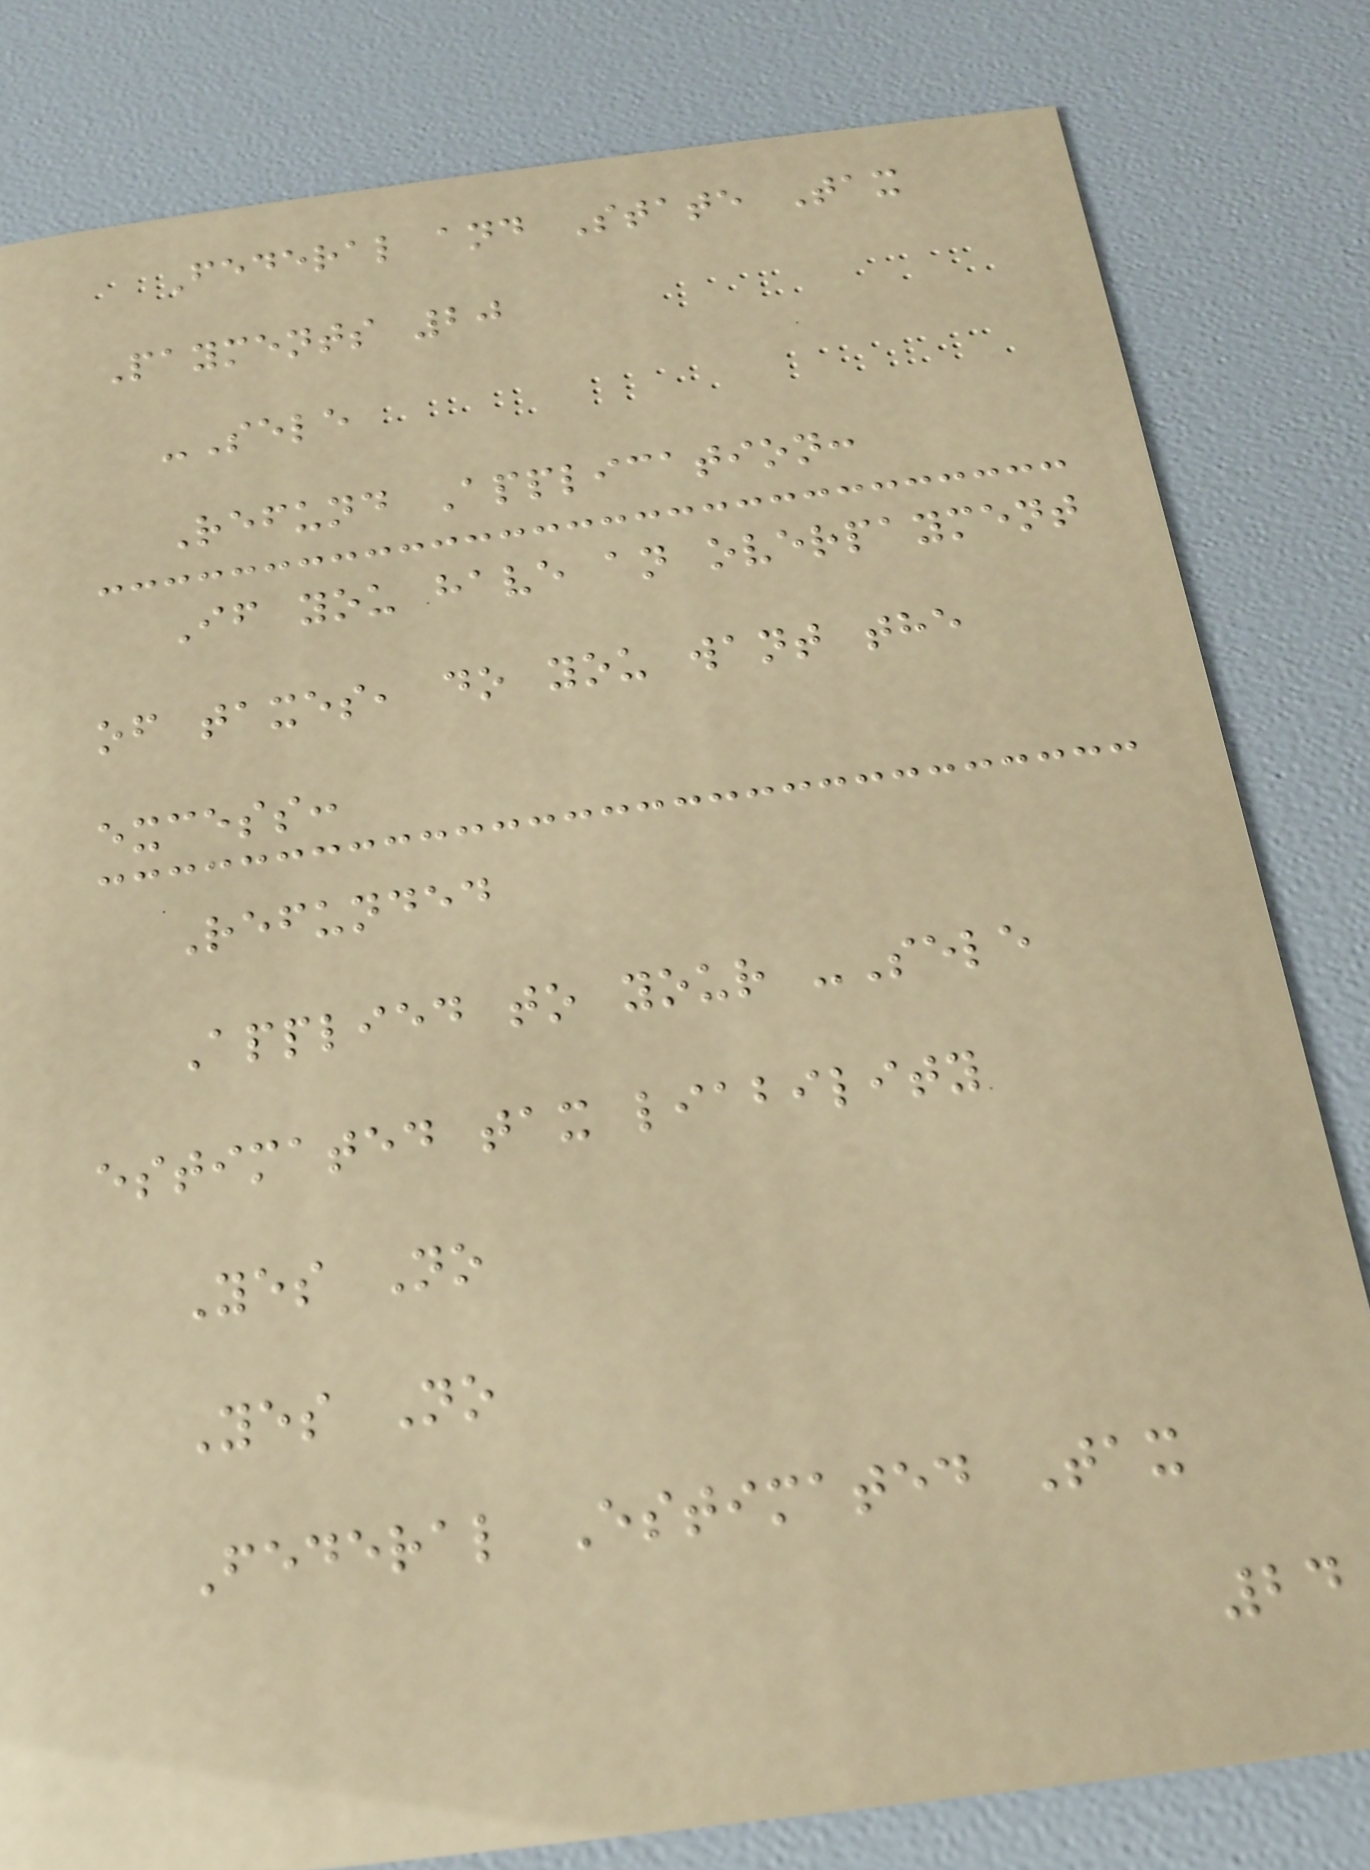Federal and State Tax
Payments 20
-Sele
Refund Application:
If you have an overpayment
of taxes, do you want the
excess:
Refunded
Applied to your -Sele
estimated tax liability
Yes No
Yes No
Federal Estimated Tax
24
